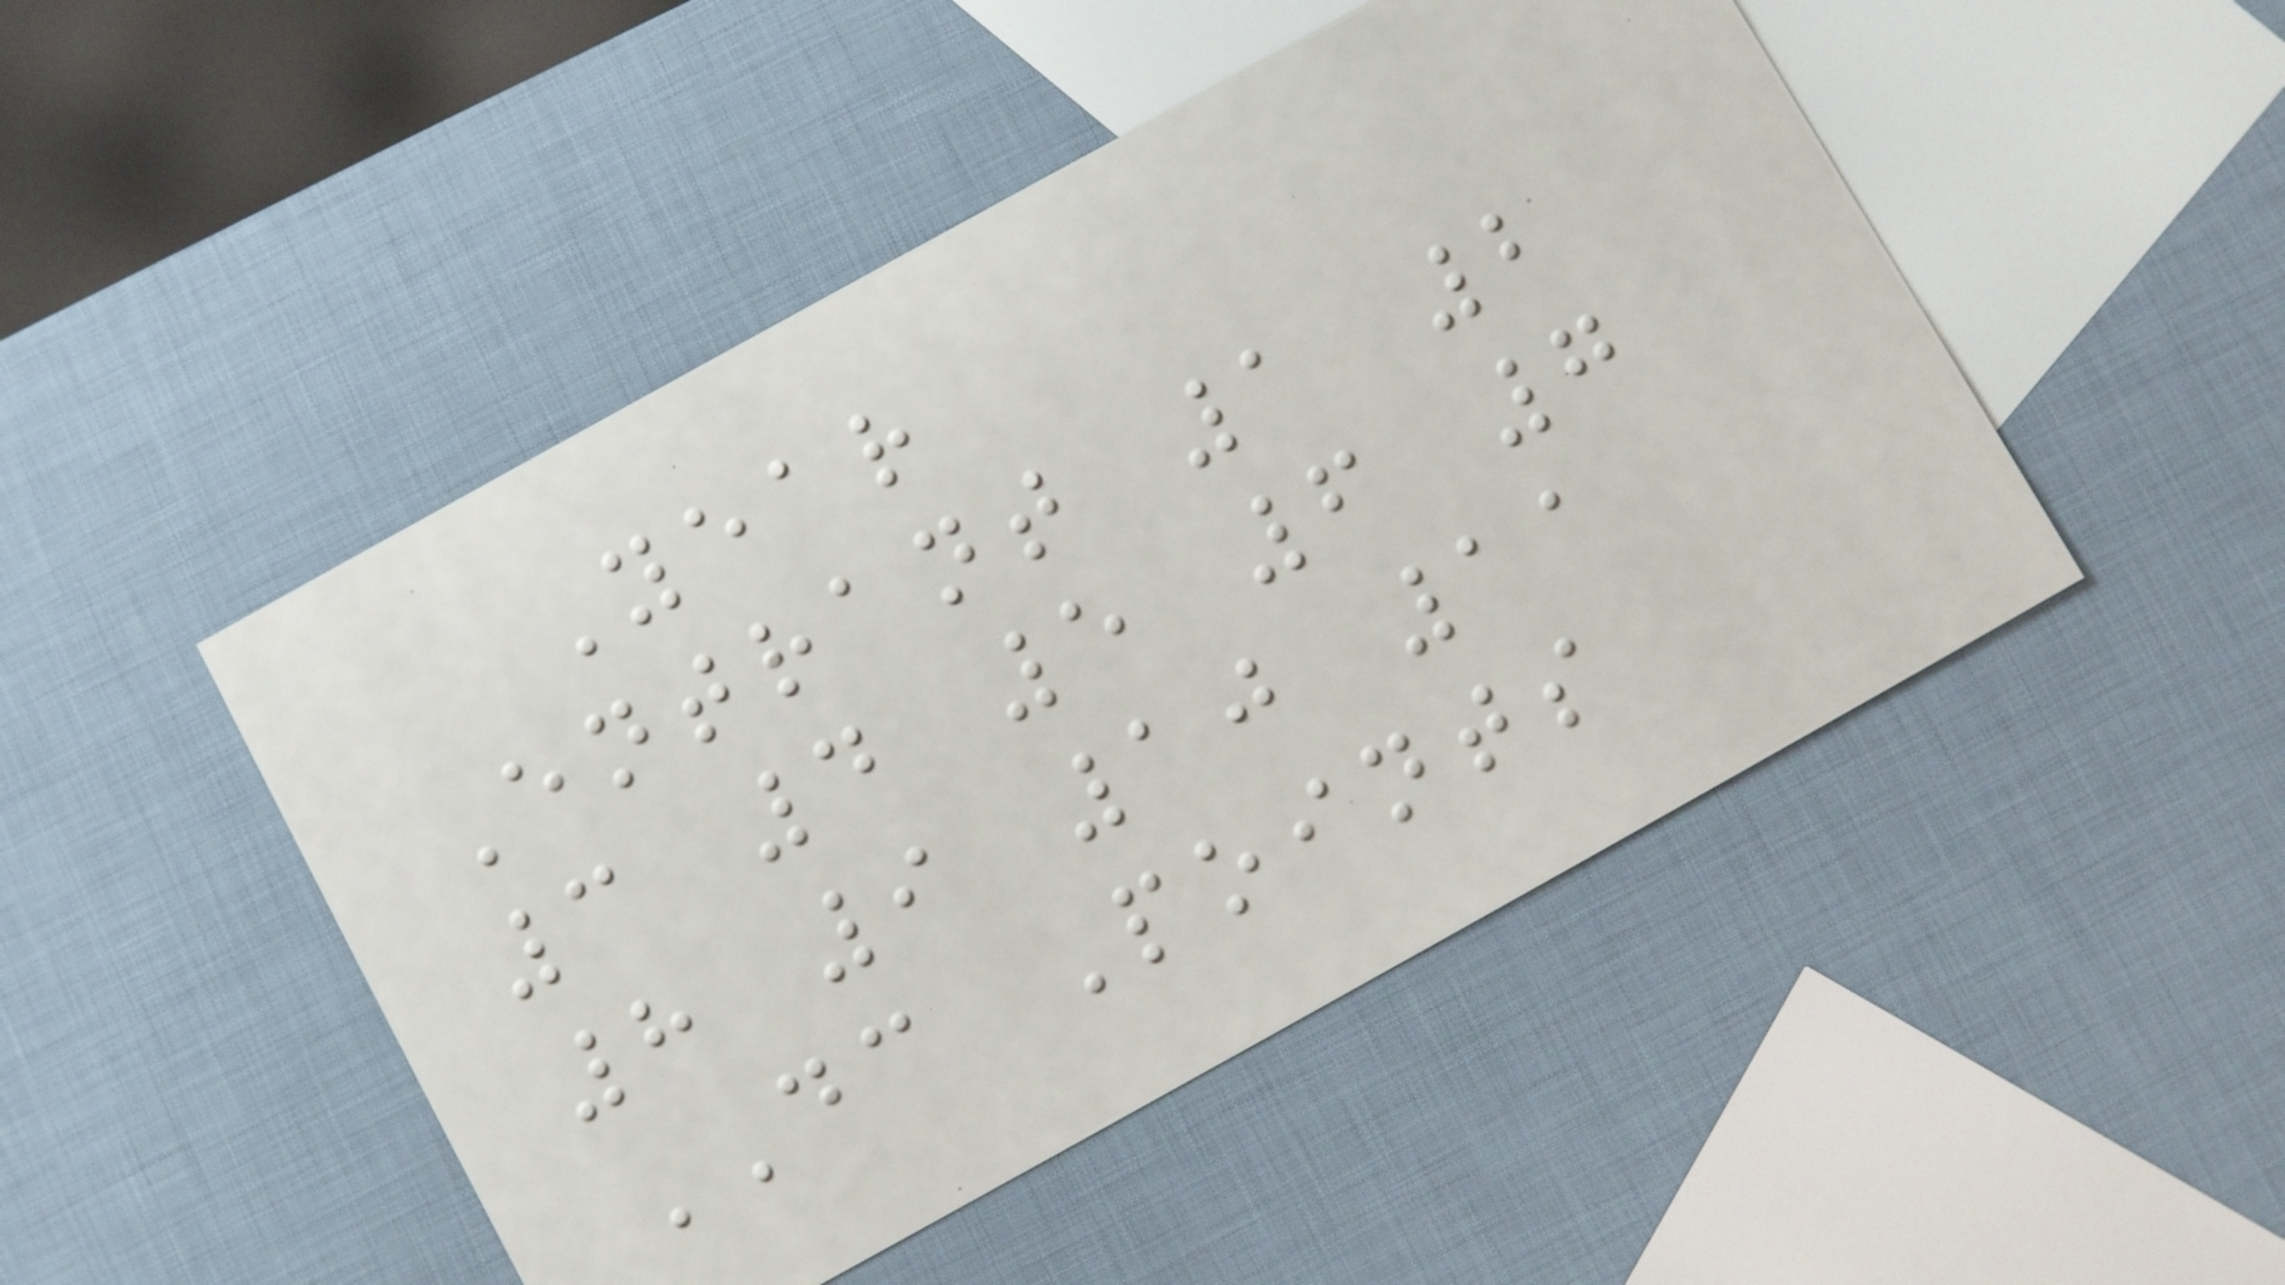Year
Entrant 1 2
3 4 5 6 7
8 9 10 11
DC Points
